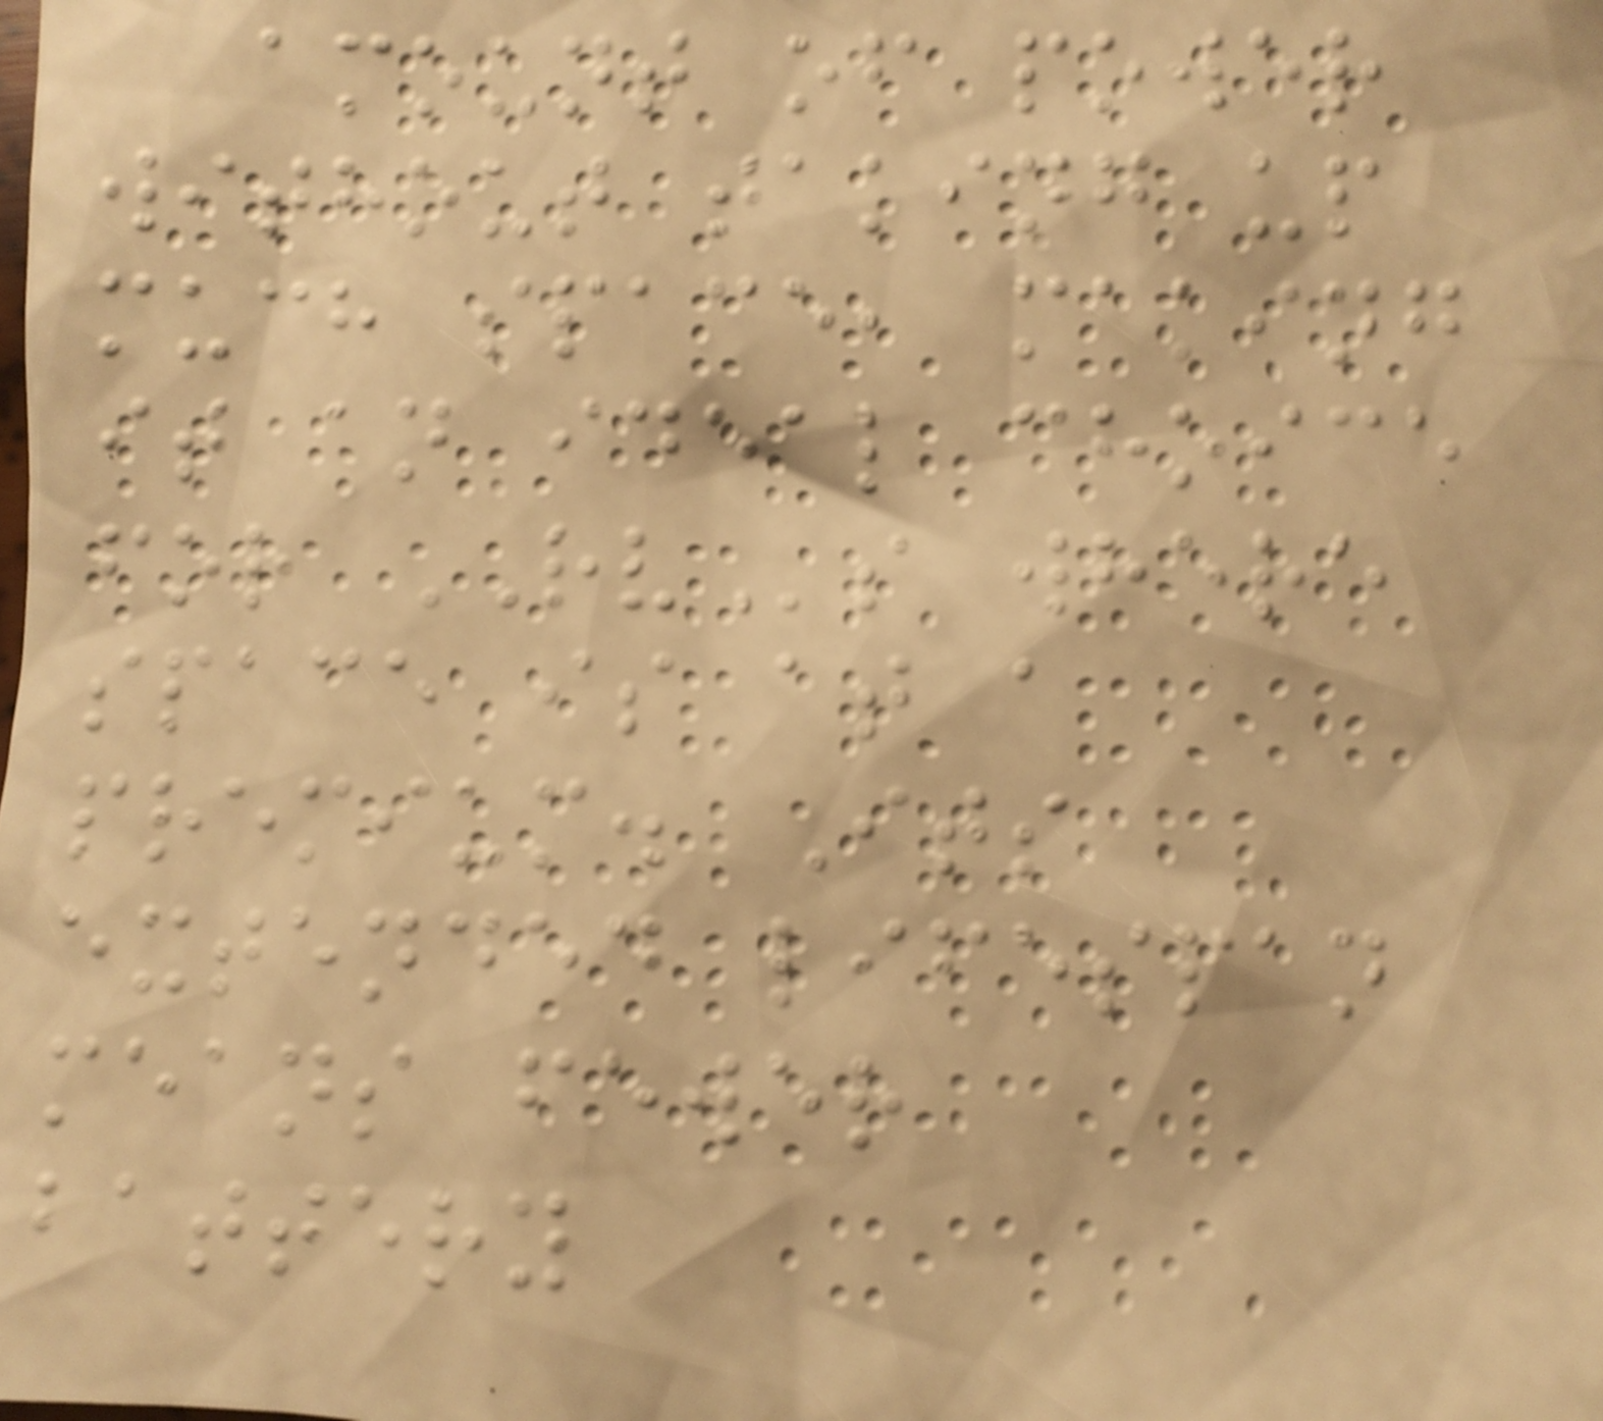amount of power
without taking up
much space, making
it an ideal choice
for RVs where
space is at a
premium. Its
extended lifespan
means fewer
battery
